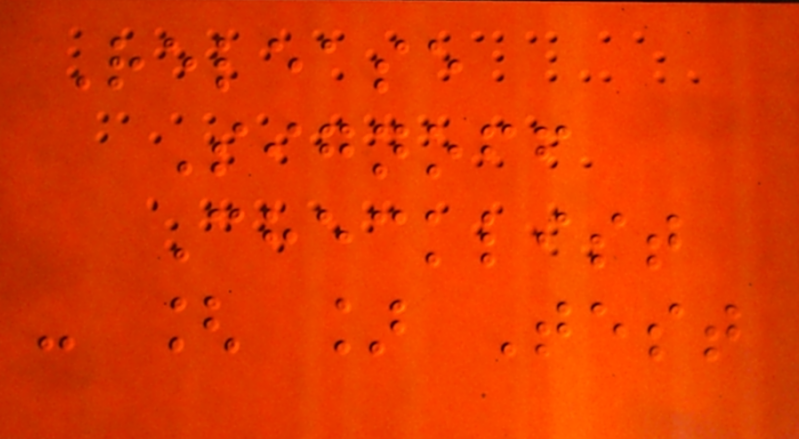Release
Signoff
Checklist
- [ ] Test
